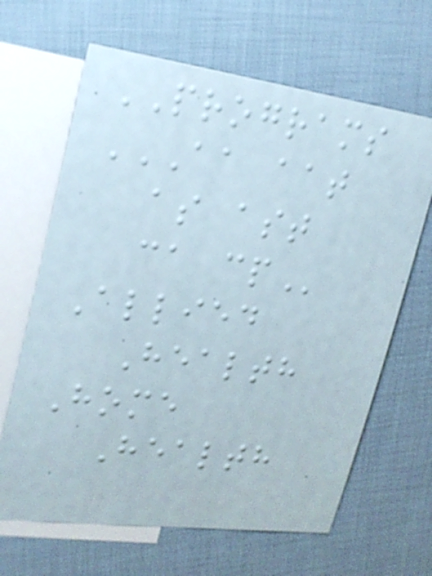PROGRAMS
AA AAT
AS AST
CA CP
Allied
Health
Home
Health
